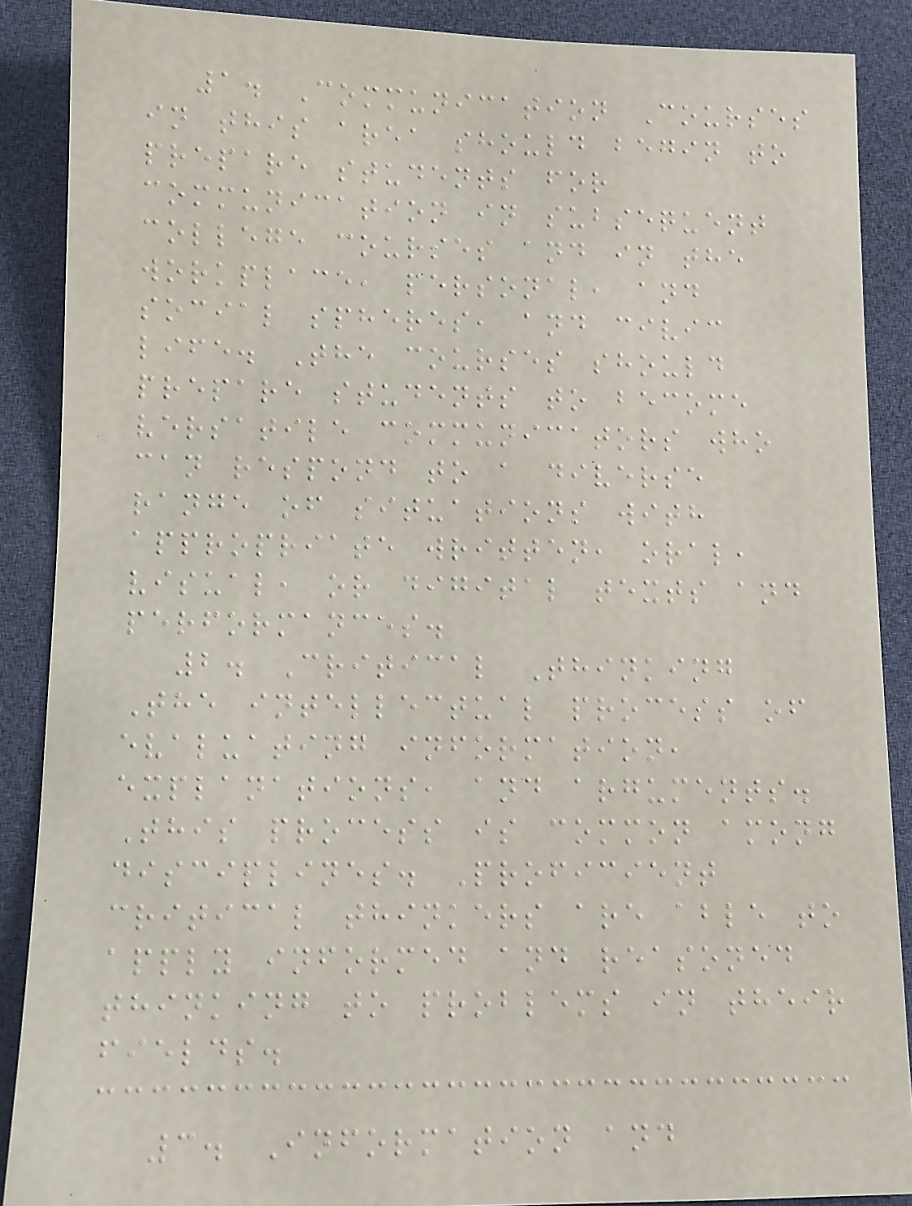1. Communication Courses
in this area should begin to
prepare students for
communication in subsequent
college courses and in the
workplace, personal, and
social spheres, and civic
life. The courses should
prepare students to become
versatile communicators who
can respond to a diverse
range of situations with
appropriate written, oral,
visual, or digital texts and
performances.
2. Critical Thinking
The intellectual process of
evaluating information,
explanations, and arguments.
This process is common among
disciplines. Proficient
critical thinkers are able to
apply informed and reasoned
thinking to problems in their
fields.
3. Information and
